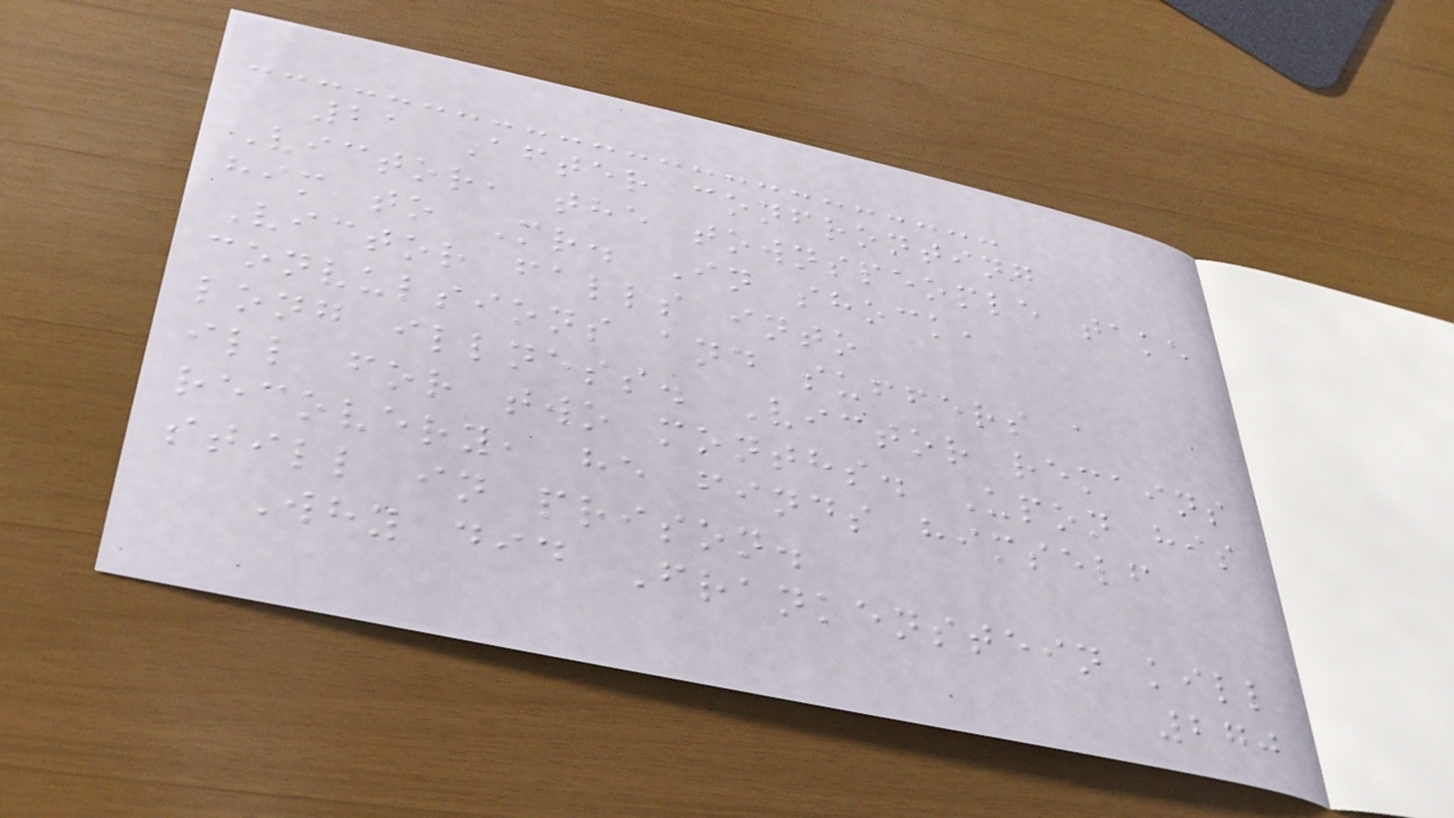21 After confronting
Victor, the townspeople take
him to Mr. In shock,
Victor falls into
convulsions and suffers a
long illness. Victor remains
ill for two months. Upon his
recovery, he finds himself
still in prison.
Why did Frankenstein kill
270
